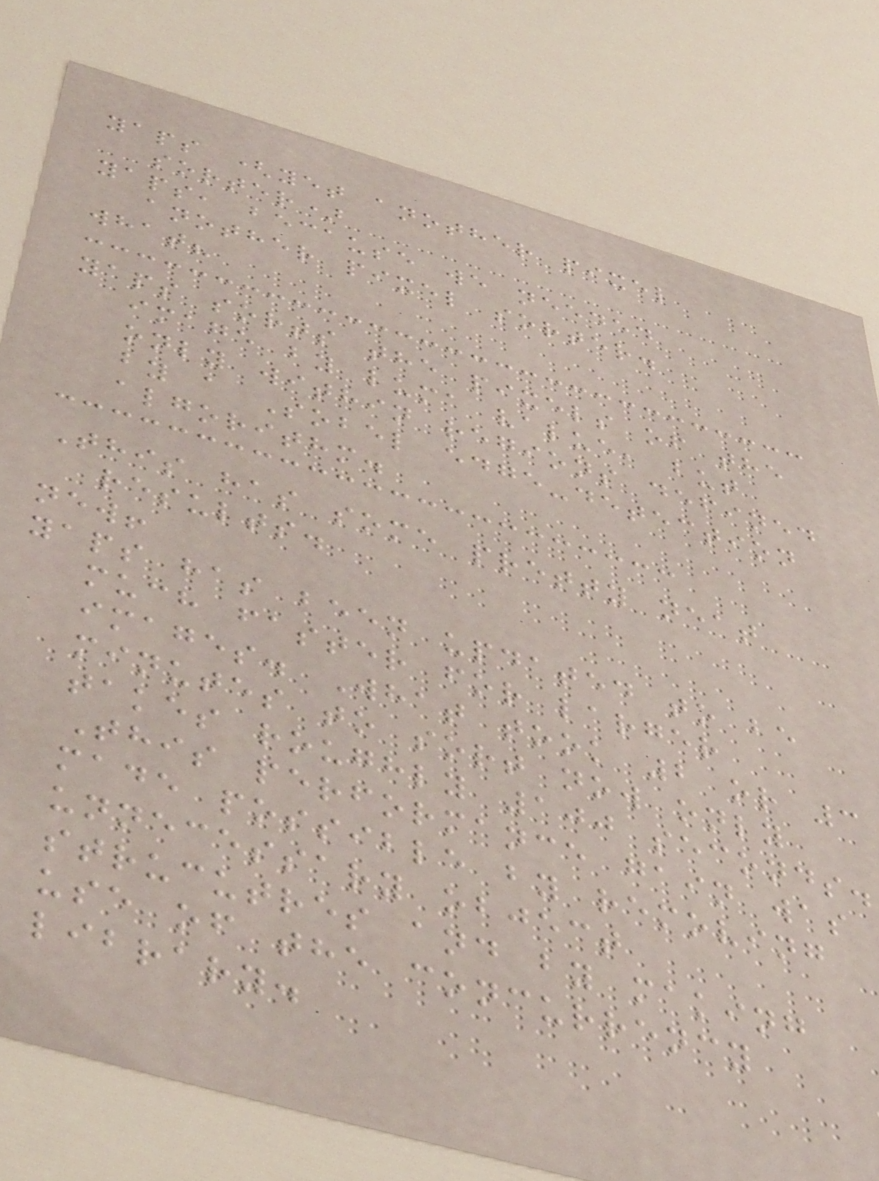yaps (yet another pixel
sorter)
yaps, because we needed
another pixel sorter.
what?
yaps sorts the pixels of the
image by luma value, but
only within regions defined
by a Sobel edge-detection
algorithm.
This has some pretty neat
results.
new!
yaps has been updated to be
much faster for larger
images. What took 2 or 3
minutes to sort now only
takes roughly 100 seconds.
This performance gain was
made possible by removing
unnecessary object
strucutres and by making
use of the concurrency
library.
